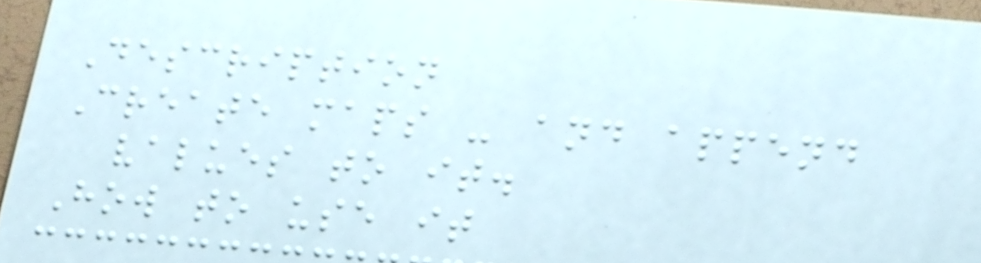Description
Create maps - and append
values to it.
How to use it
